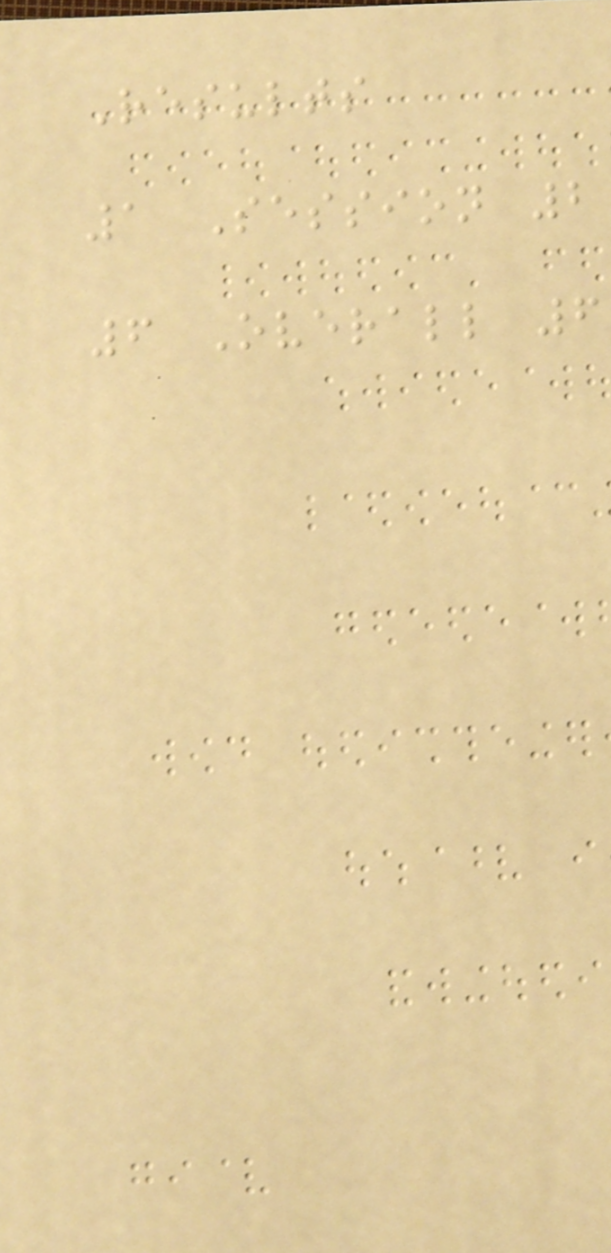Results
1 Session 2
6 Overall 6
